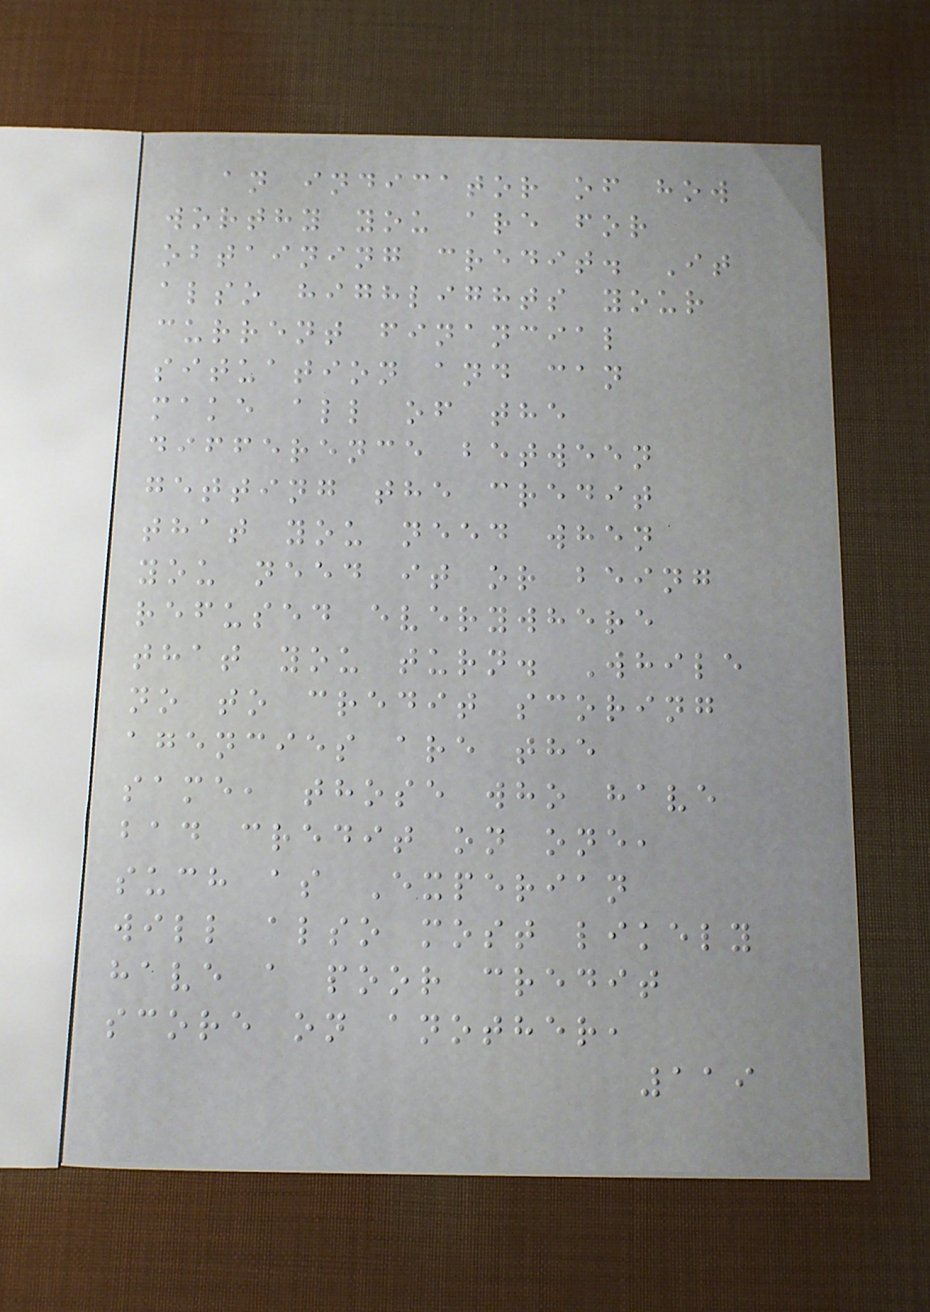an indicator of how
worthy you are for
obtaining credit. It
also highlights your
current financial
situation and can
make all of the
difference between
getting the credit
that you need when
you need it or being
refused everywhere
that you turn. While
no to credit scoring
agencies are the
same, those who have
bad credit on one,
such as Experian
will also most likely
have a poor credit
score on another,
119
